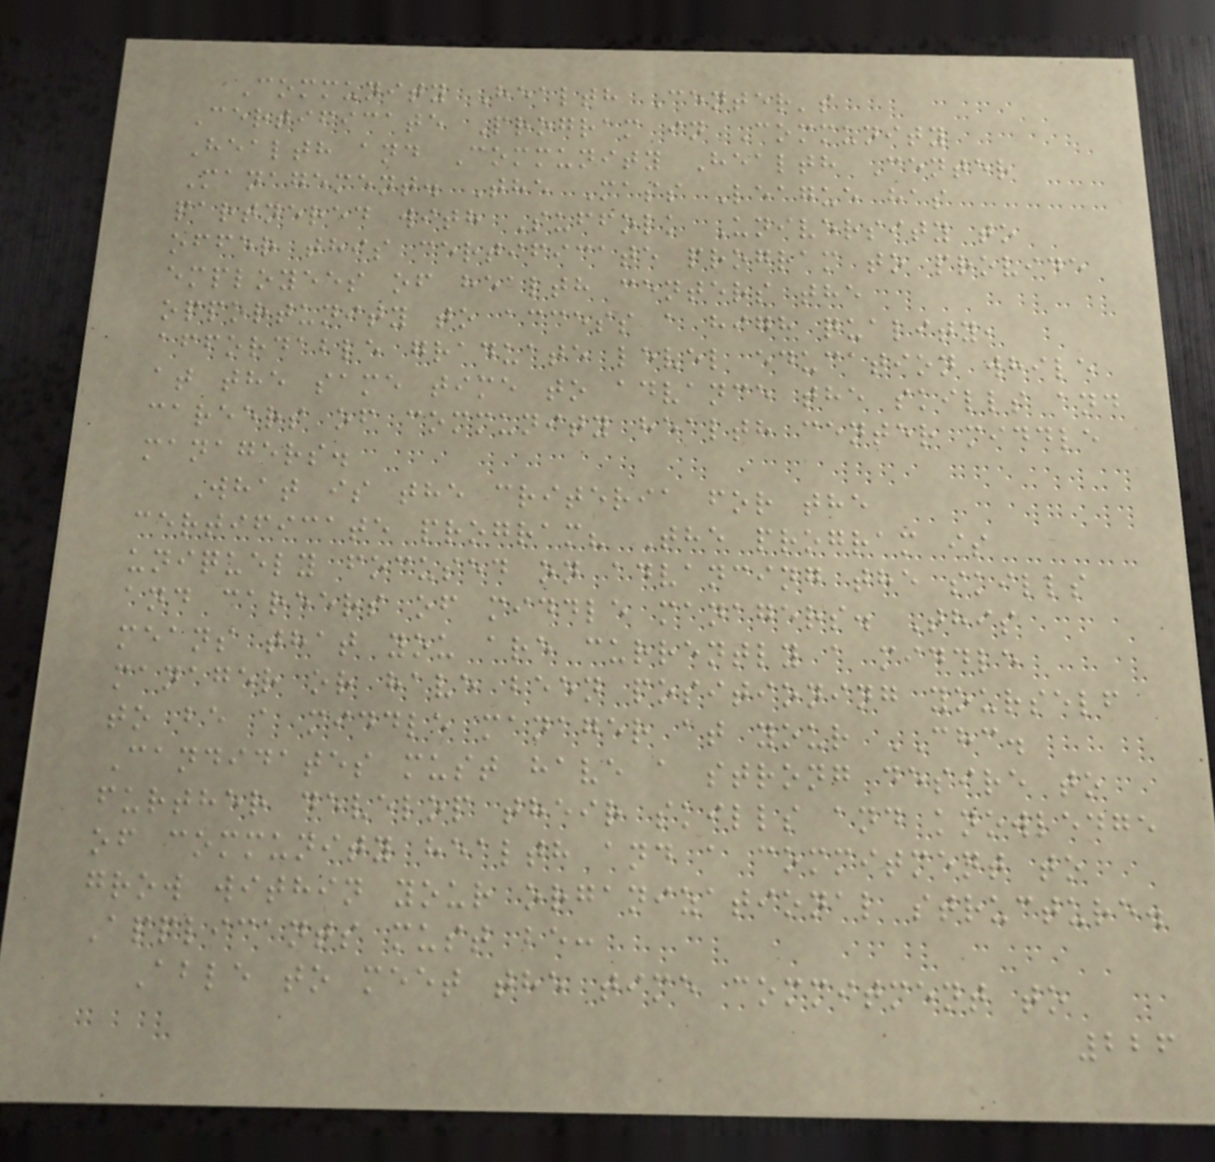Community Health Center's
Certificate Program in Community
Health and Community Health Center
Management. The Mass League has
partnered with Suffolk University to
offer this certificate program to provide
employees of health centers the
opportunity to access a high quality,
affordable graduate level education while
at the same time to advance the skills and
careers of community health center middle
managers.
What is the criteria for the
certificate program? The program is
uniquely focused on advancing the skills
and careers of middle managers. This
means that you are currently a middle
manager or have been positioning yourself
to be a middle manager at your CHC.
Candidates must have a strong desire to
further develop their skills and knowledge
of community health and a commitment to
grow within your organizational structure.
Applicants must be:
Able to meet the time commitment to
226
